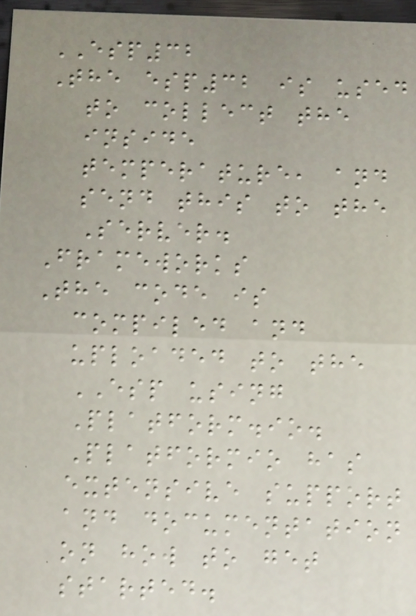ESP32
The esp32 is used
to collect the
inside
temperature, and
send this to the
Server.
Frameworks
The code is
compiled and
uploaded to the
ESP using
Platform.io.
Platformio has
extensive support
and documentation
on how to get
started.
